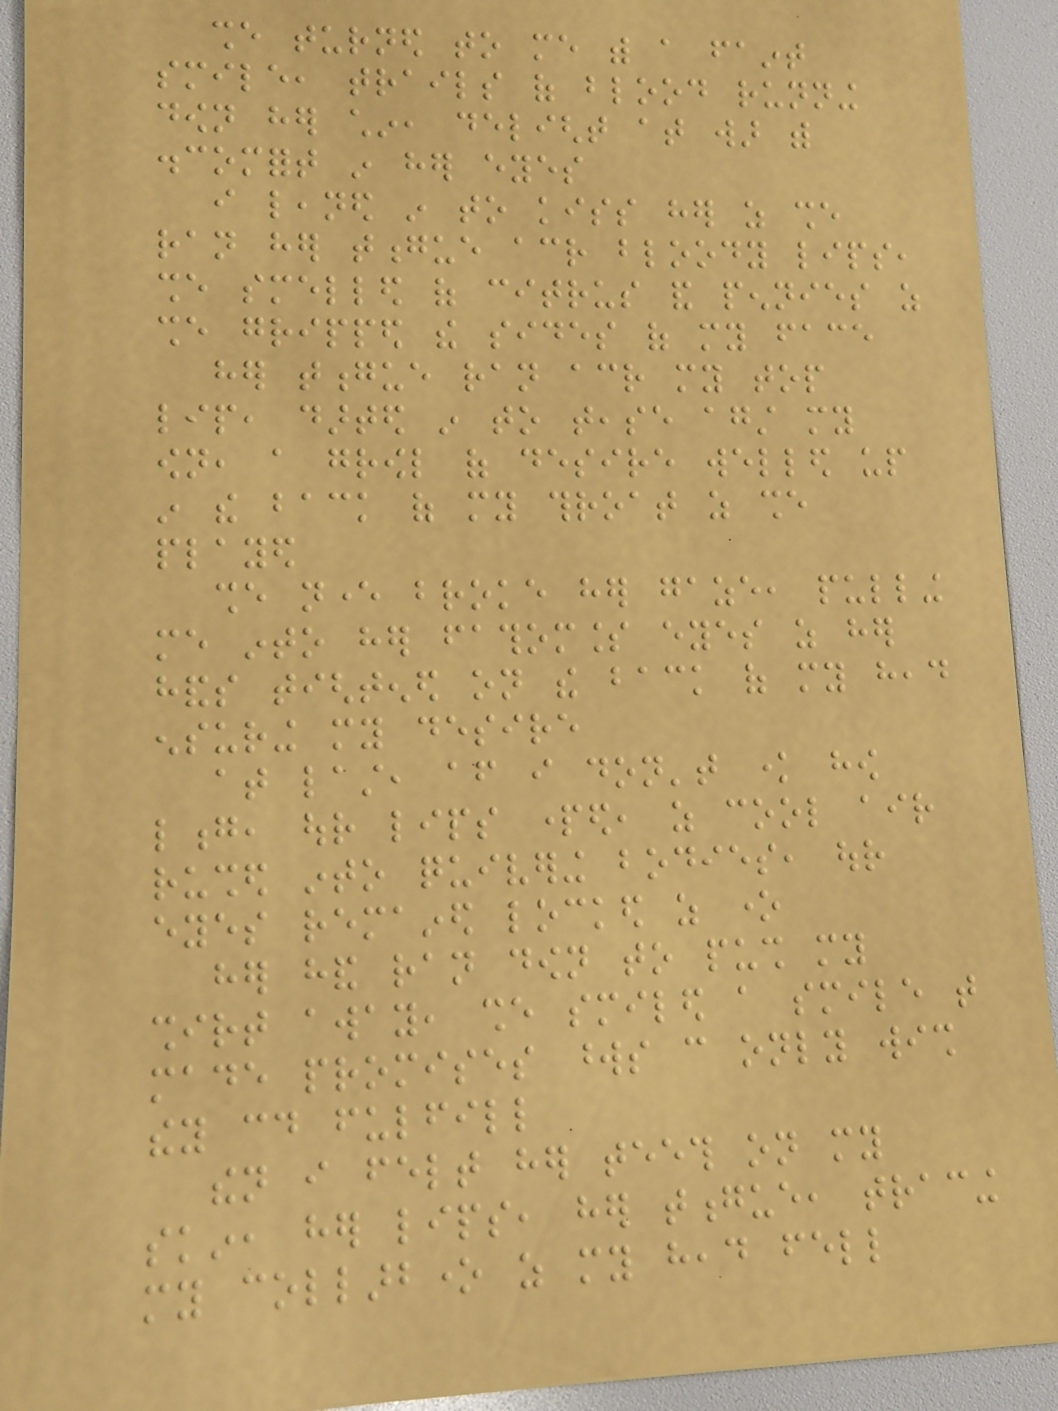she turned to me with a faint
smile, trails of blood running
down her chin, delight at war with
discomfort in her eyes
i leaned in to kiss her as she
ran her tongue across bloody lips,
she smelled of citrus and pennies as
she gripped the sides of my face
her tongue ran across my top
lip, darted in to tease against my
own, a growl of desire welled up
in the back of my throat as she
played
she never broke her gaze, pulling
me into her fathomless eyes as her
hands tightened on the back of my head
ensuring my desire
at last, after i don't know how
long, our lips parted, as cool air
rushed into quivering bodies, our
eyes remained locked as one
her hand ran down to push my
shirt away, she smiled a smile that
made promises words can only wish
they could fulfill
then i felt her teeth on my
skin, her lips, her tongue, tracing
my collarbone as my head fell
